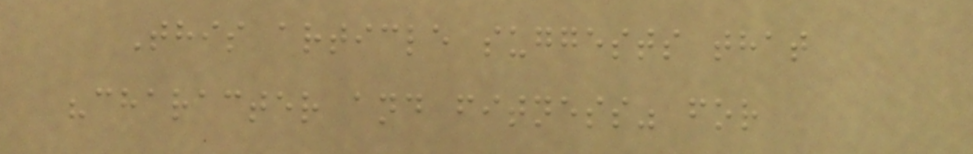This article suggests that
"character and fitness" for
